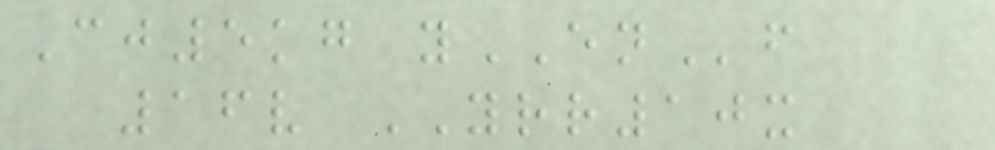Cj5kg yENf
16v YRR10x
